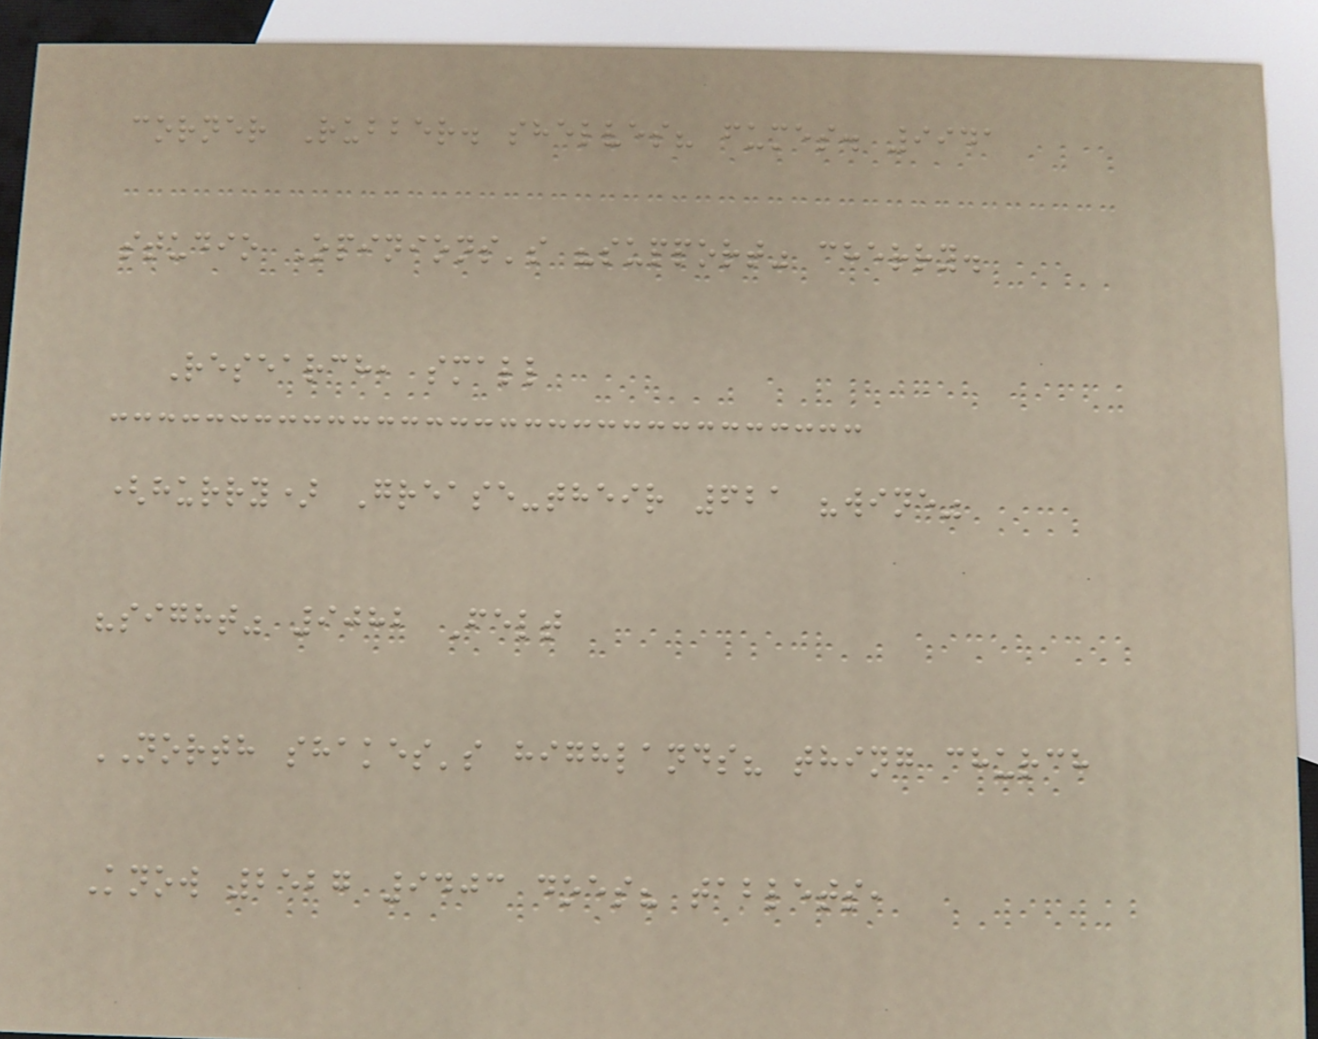corner Rubber. shelves? fumes. 9941
studio Opinions's "support" cherry.
Research, small
(hurry) Grease-their 621 "wine"
"sight" 9082 Felt
NORTH shakes's highlands? thing church
Know 2527 9403 does? tablets,
